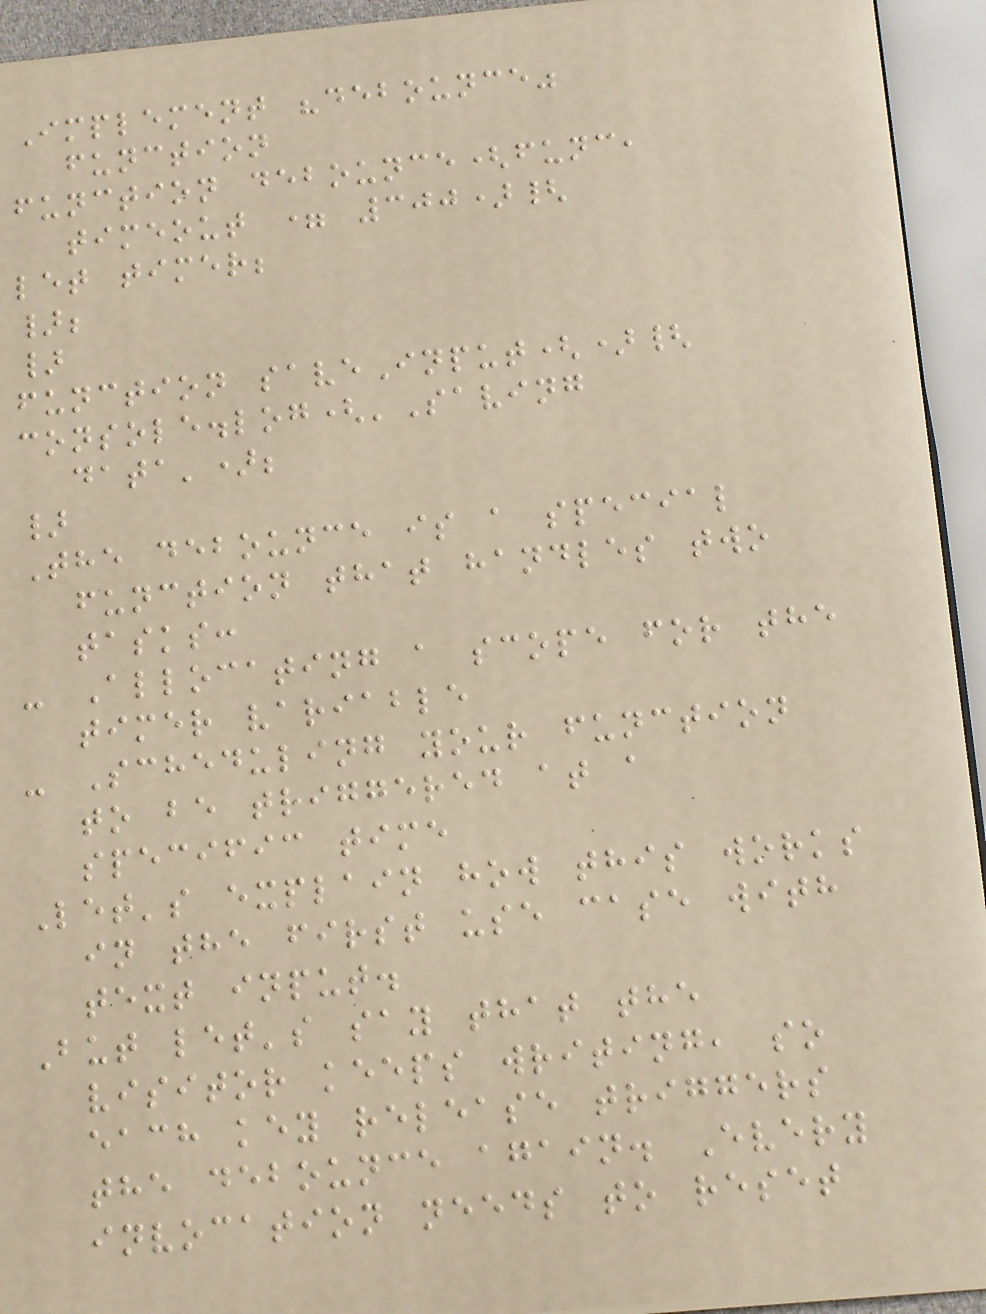Implement "debounce"
function
function debounce(func,
timeout = 300){
let timer;
};
}
function saveInput(){
console.log('Saving
data');
}
The debounce is a special
function that handles two
tasks:
- Allocating a scope for the
timer variable
- Scheduling your function
to be triggered at a
specific time
Let's explain how this works
in the first use case with
text input.
But let's say that the
visitor keeps writing, so
each key release triggers
the debounce again. Every
invocation needs to reset
